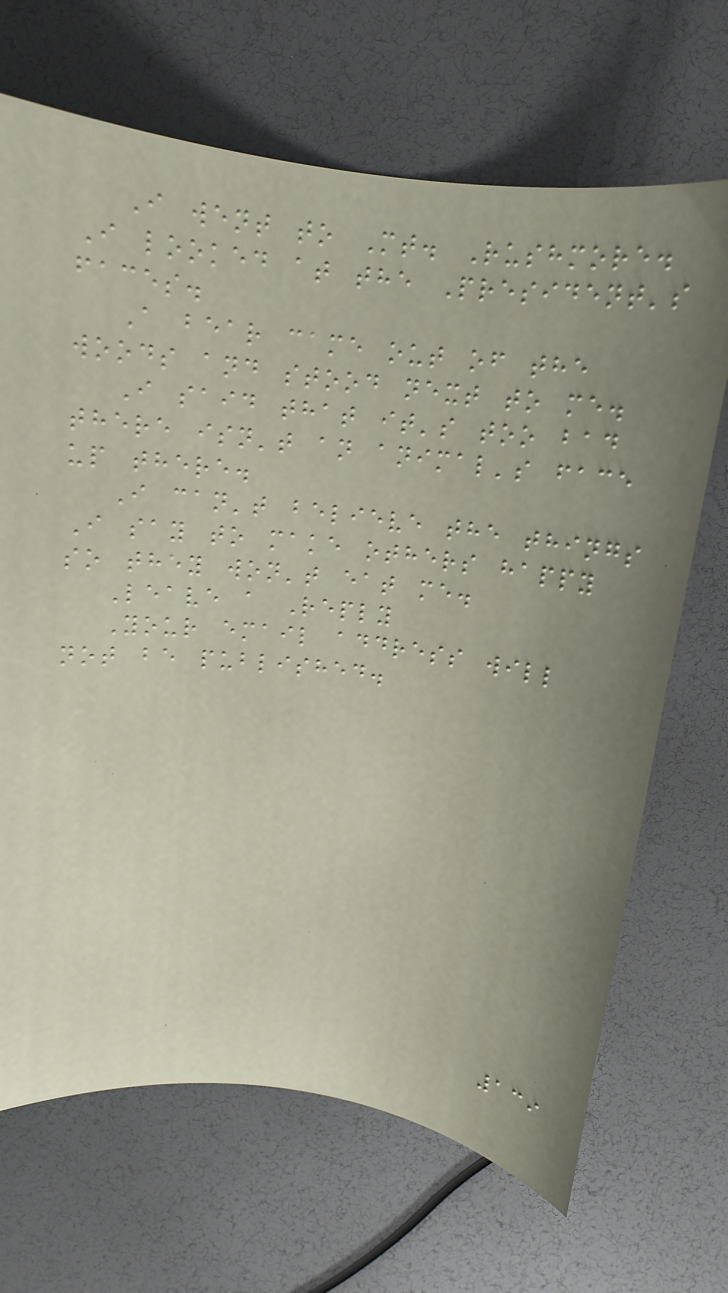I went to Mt. Rushmore.
I looked at the President's
faces.
A bear came out of the
woods and stood next to me.
I said that it's too bad
there isn't an animal's face
up there.
I can't believe the things
I say to make others happy
so they won't eat me.
Leave a Reply
Your email address will
not be published.
139
